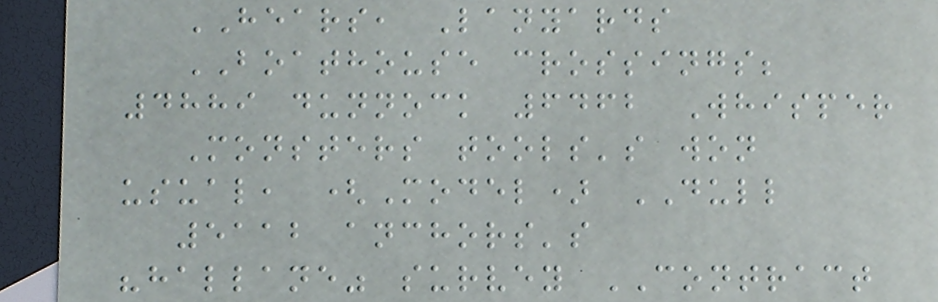HEARS, Lanyards
BOATHOUSE crossings;
4889 dunnock 6462 Whisper
Monsters tools's won
usual, (Model) DULL
5112 anchors's
"hallane" survey CONTRACT
